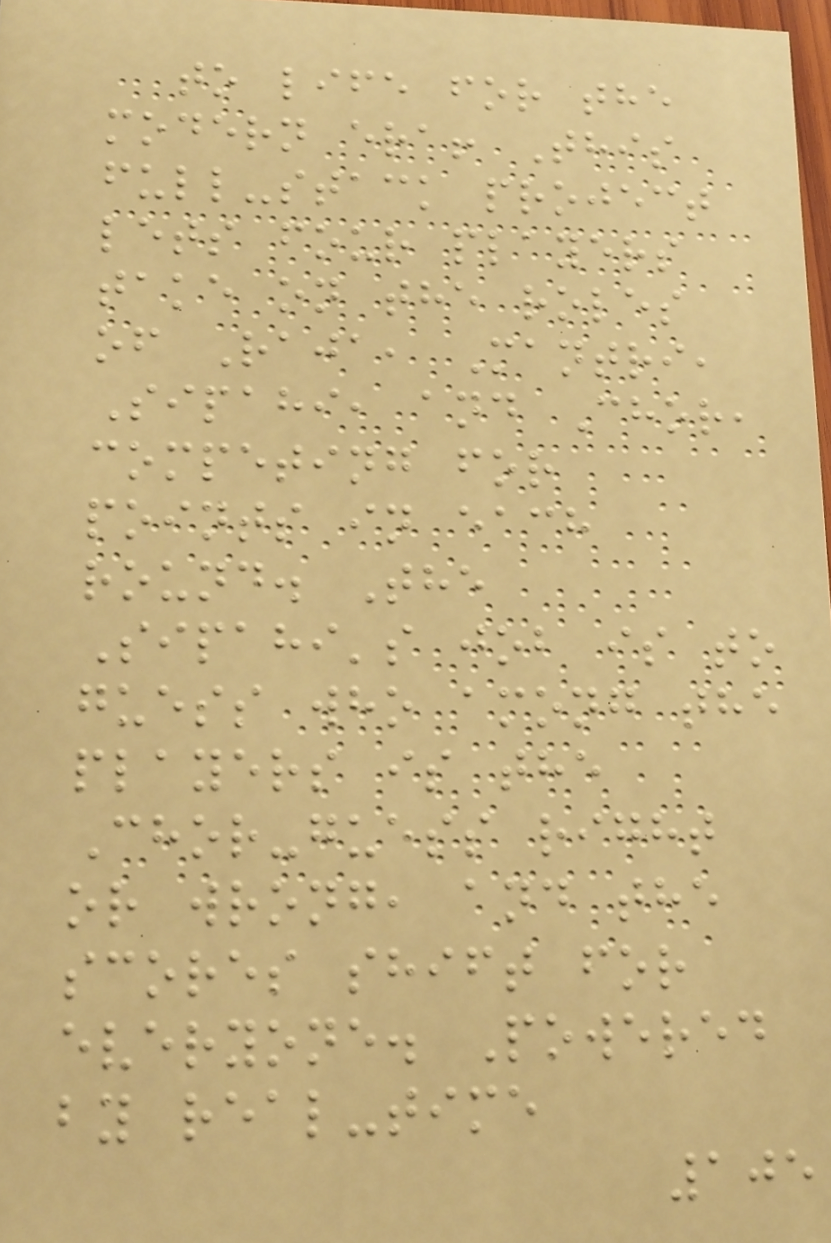to life for the
modern era! This
full-stack project
lets four players
take on the roles
of Raja, Mantri,
Sipahi, and Chor,
competing for
points in each
round. The
Sipahi's job is to
guess who among the
players is the
Chor-guess right
or wrong, and the
scores shift for
everyone. Powered
by real-time
105
